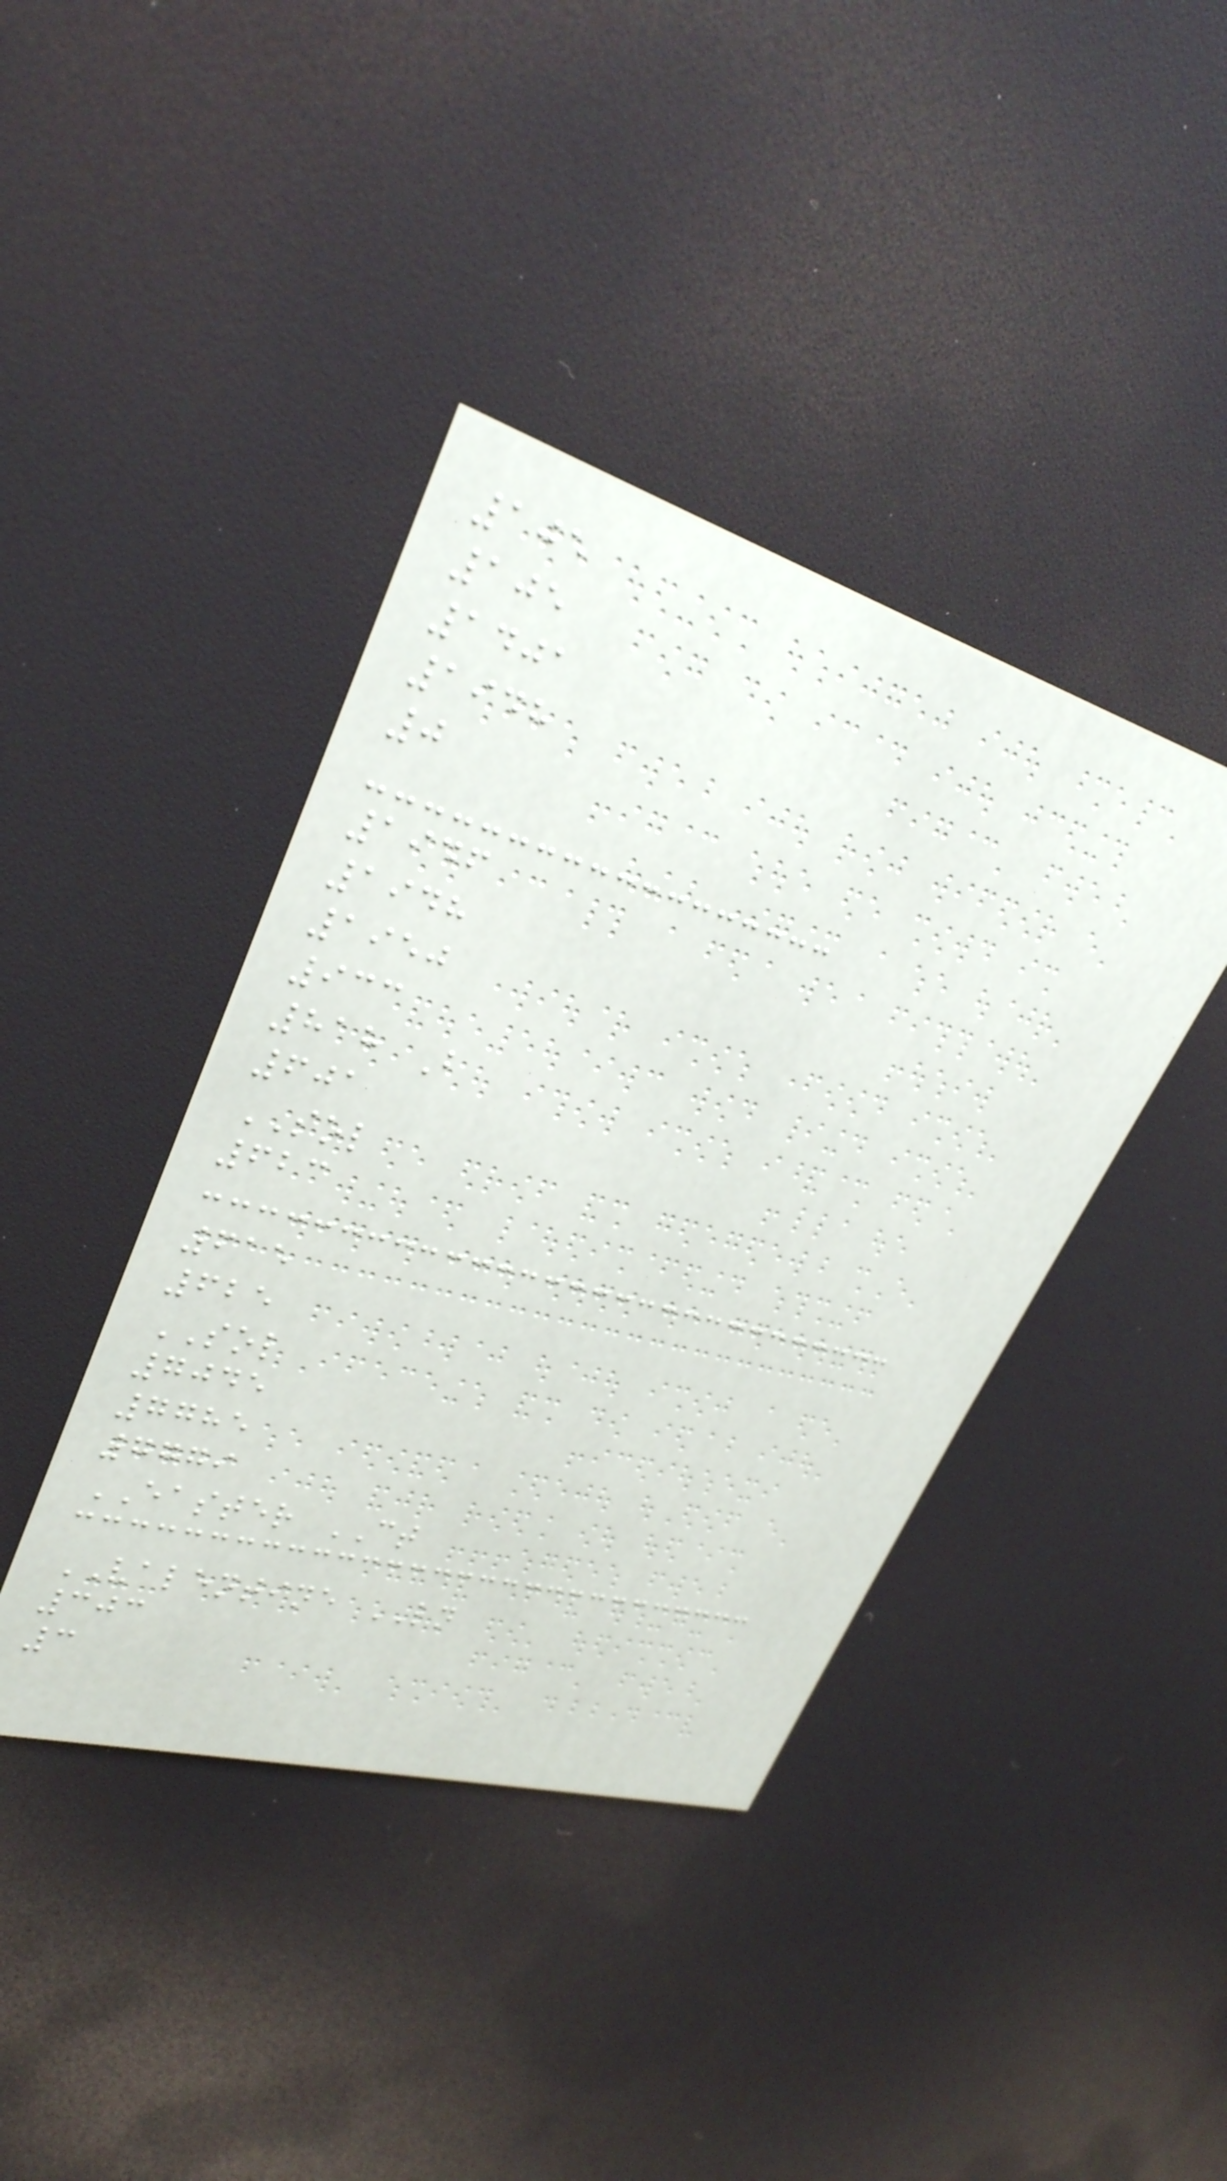105
105
1401
1948
0
1946
1948
1950
933
818 B
601
SOL
623
615
625
SOL
7045
7785
7779
EASTER CT
VALENTINE LN
303
3
